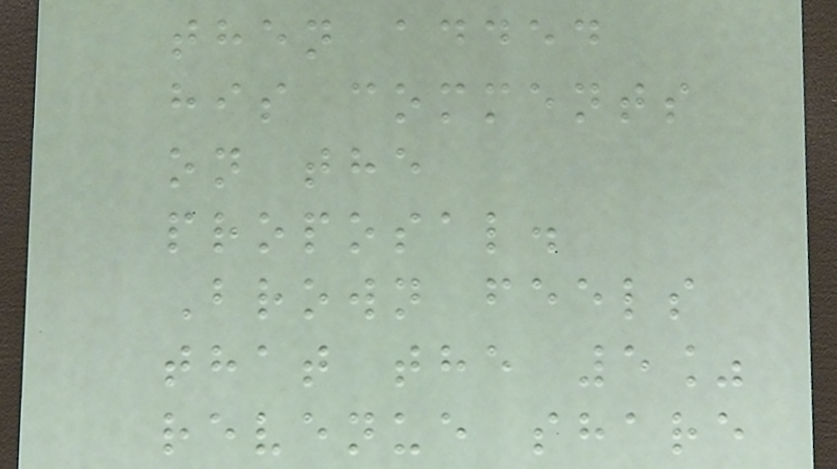then added
his comments
on the
proposal.
Brown feels
that the 5%
revenue share
